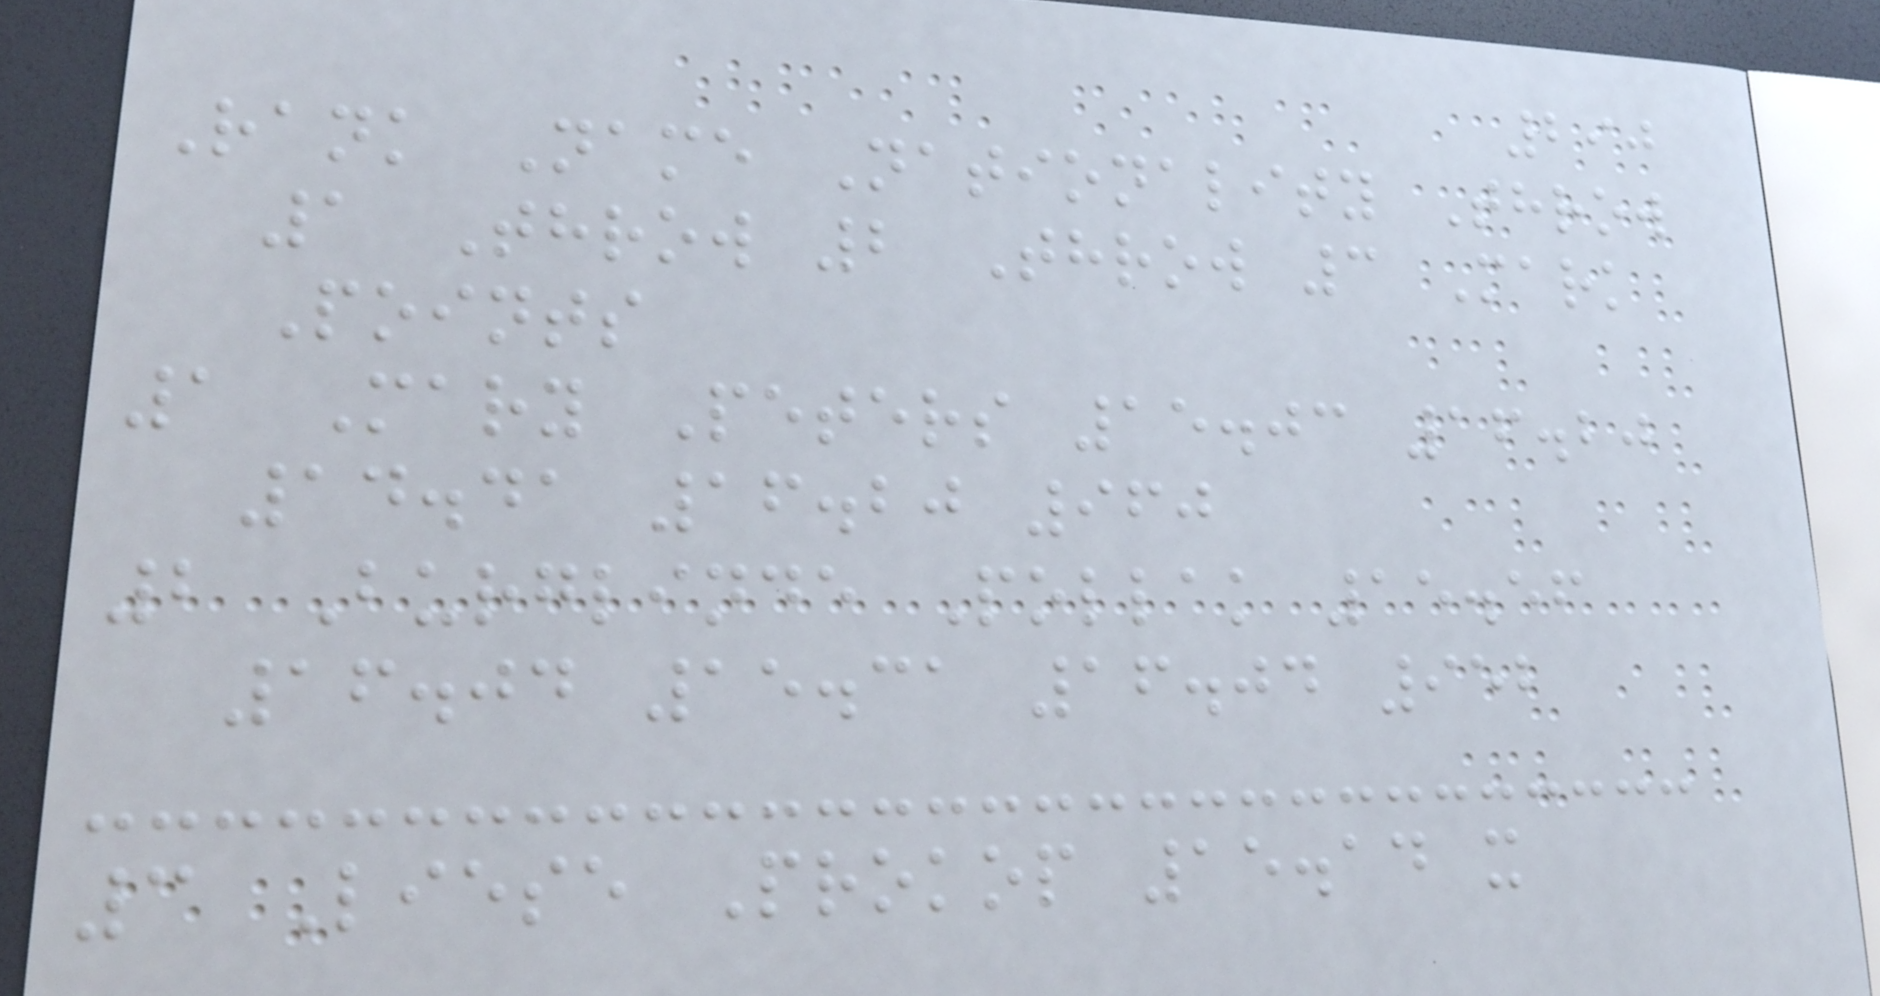290
Rank Name Nationality Throw
1 Throw 2 Throw 3 Mark
Points
1 Mary Peters 15.03 16.20
14.41 16.20 960
2 Burglinde Pollak 15.56
16.04 15.31 16.04 952
3 Liese Prokop 15.14 x
